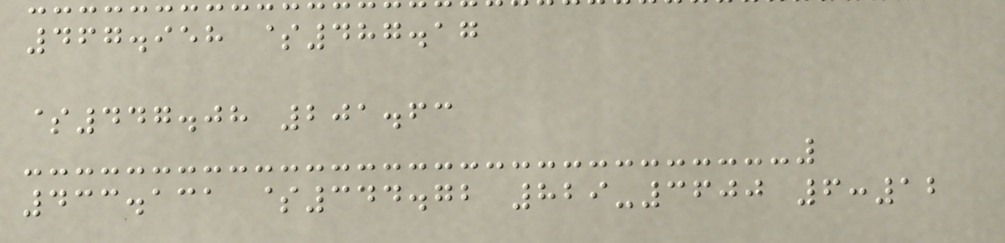467.958 $487.17
$447.08 201.63
433.131 $344.72 829-3600 6:12
